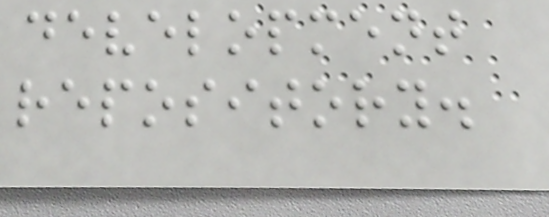development
repository.
